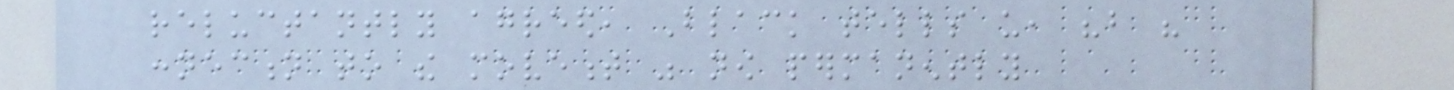reluctantly agreed, Black tells us, "but his
connection to the movement was now permanently
